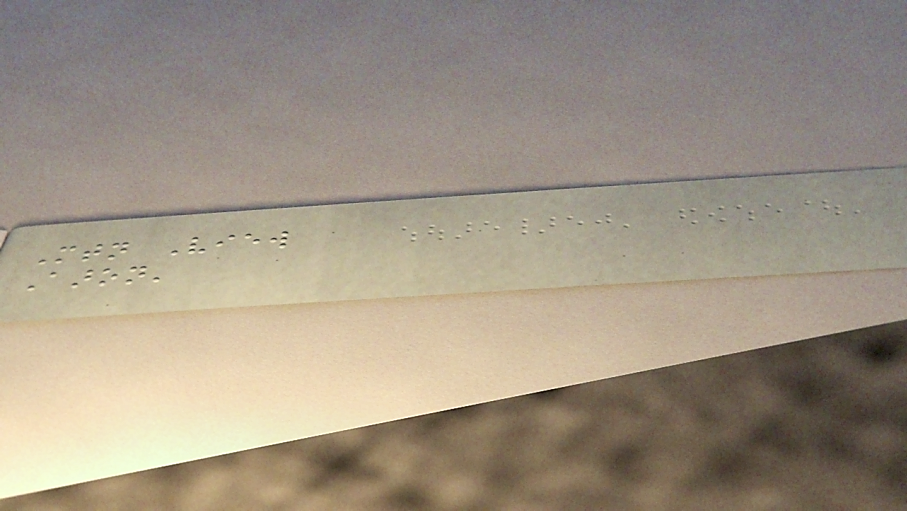Mtn View
Aaron'
